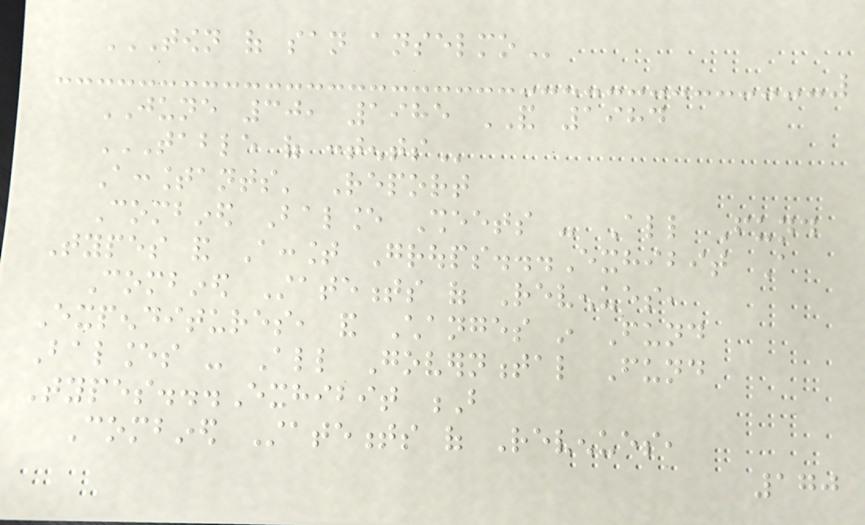TOWN OF SAN ANSELMO
JUNE 30, 1985 AND 1984
TABLE OF CONTENTS
Accountants' Report
Combined Balance Sheets - All Fund
Types and Account Groups...Exhibit A
Combined Statements of Revenues,
Expenditures, and Changes in Fund
Balances - All Governmental Fund
Types...Exhibit B
Combined Statements of Revenues,
170
